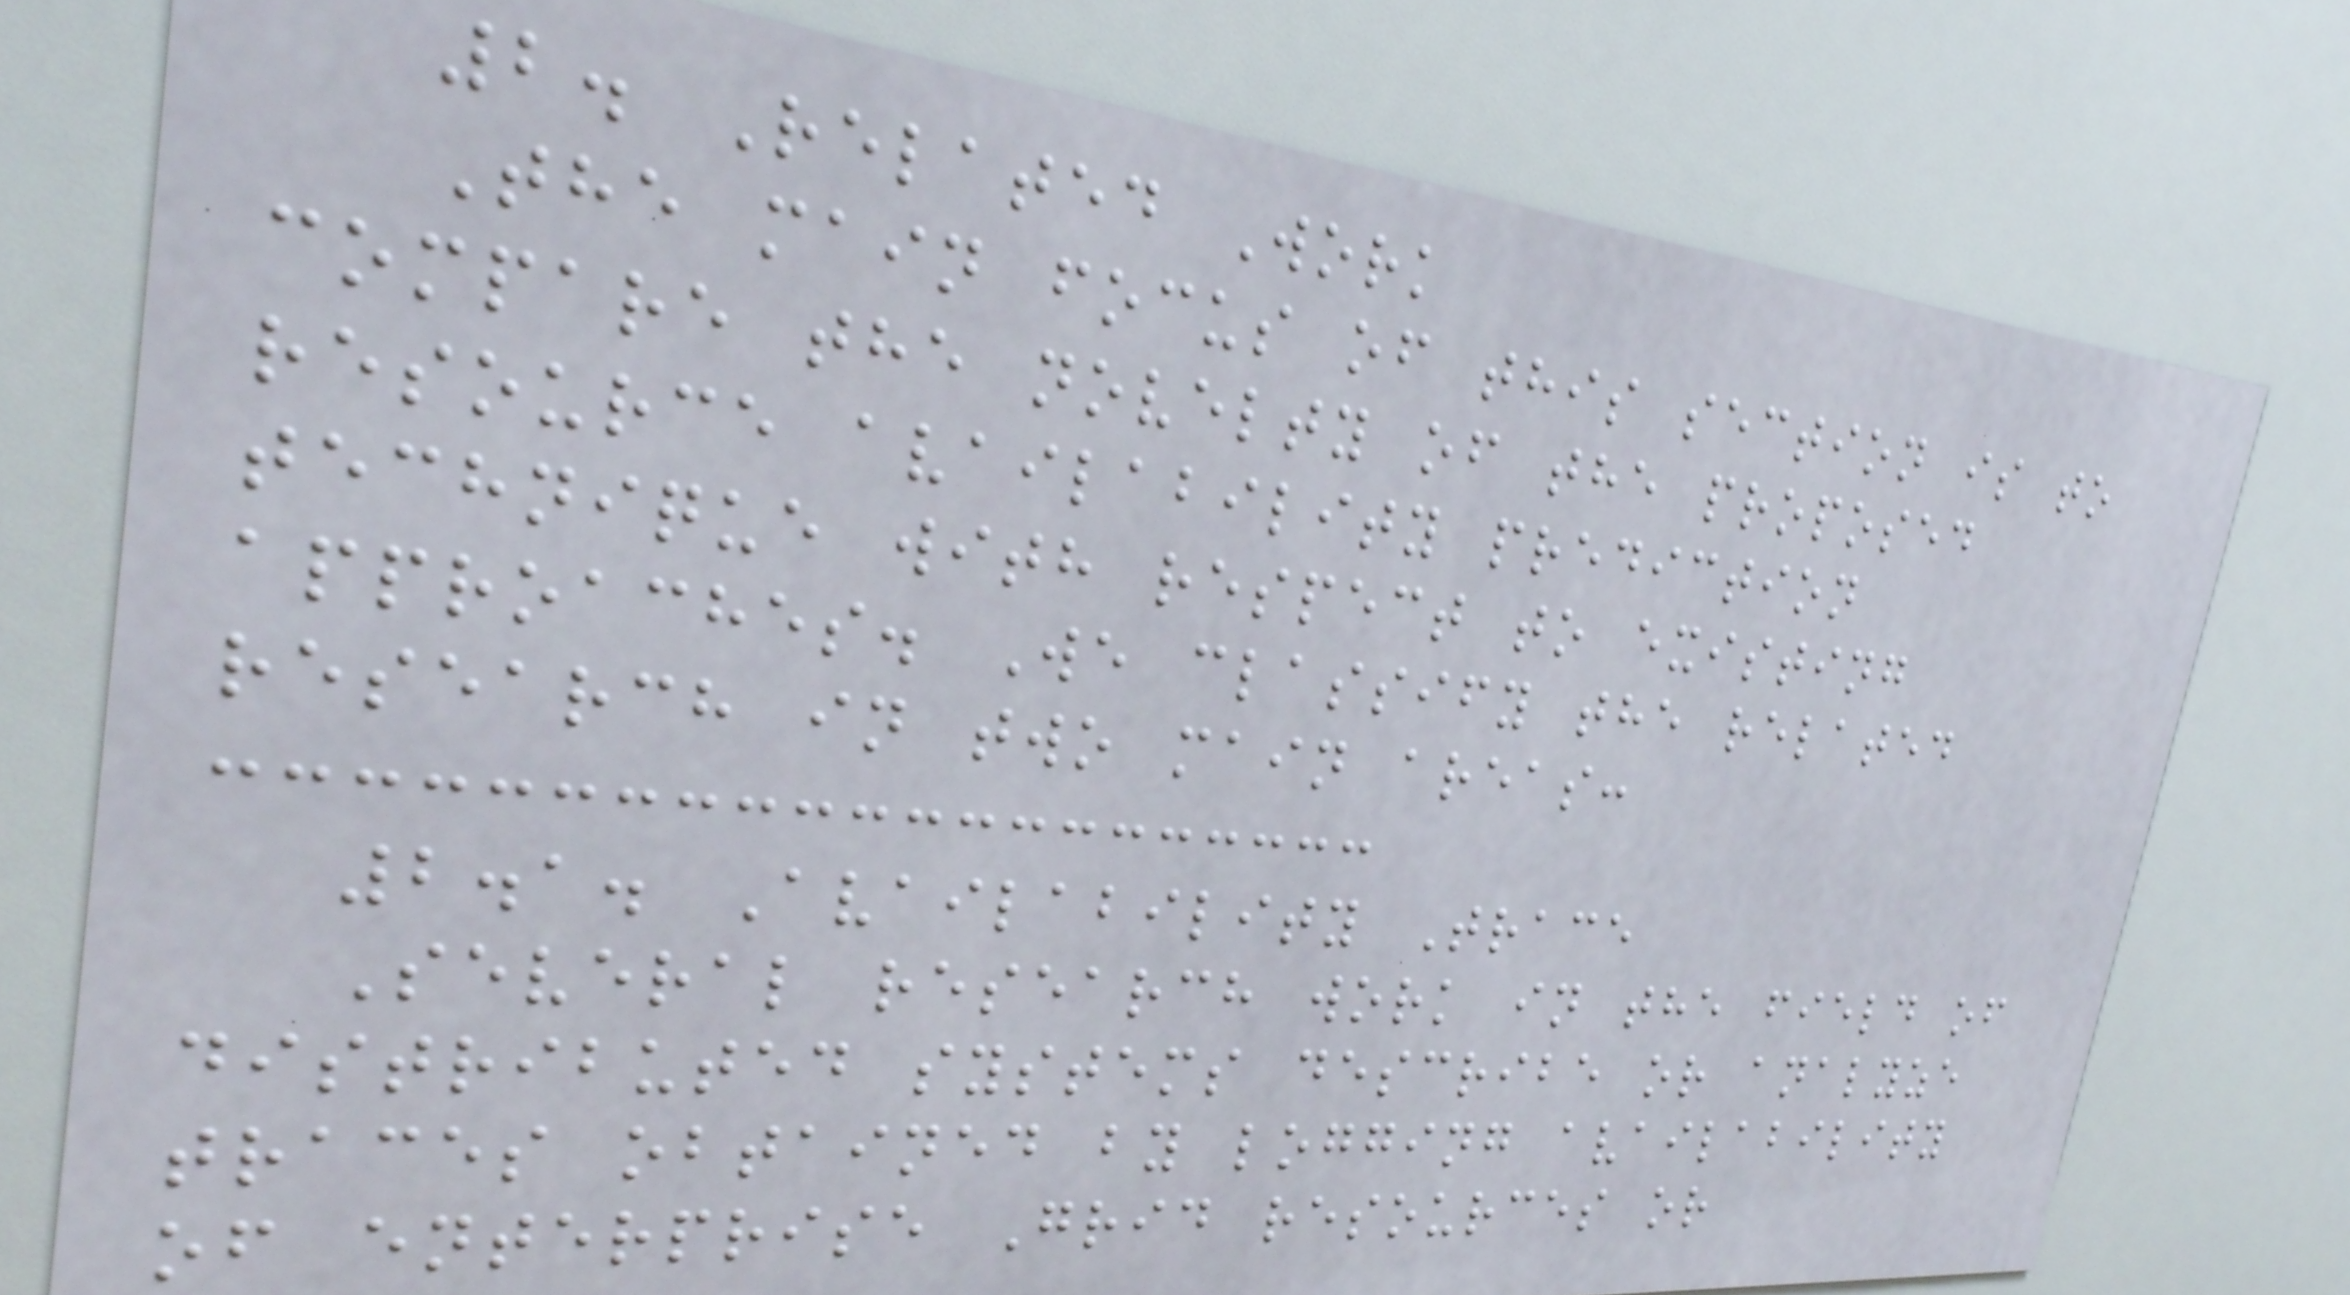2. Related Work
The main focus of this section is to
compare the novelty of the proposed
resource availability prediction
technique with respect to existing
approaches. We classify the related
research in two main areas:
2.1. Availability Trace
Several research work in the field of
distributed systems describe or analyze
traces obtained by logging availability
of enterprise Grid resources or
